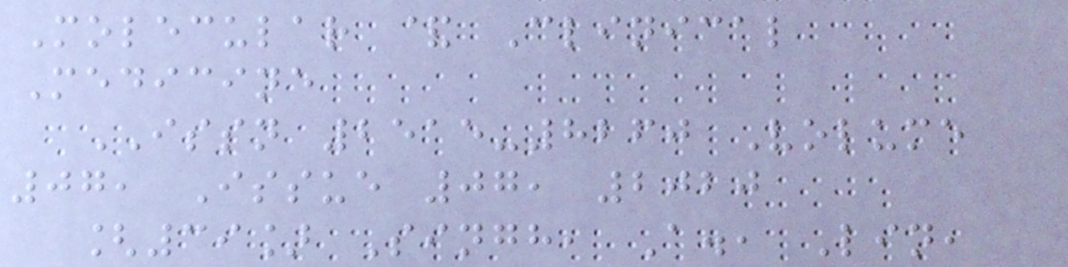Molecular & Clinical
Medicine
ISSN 2515-8260 Volume
07, Issue 07, 2020
[39] Singh, A., Lin,
